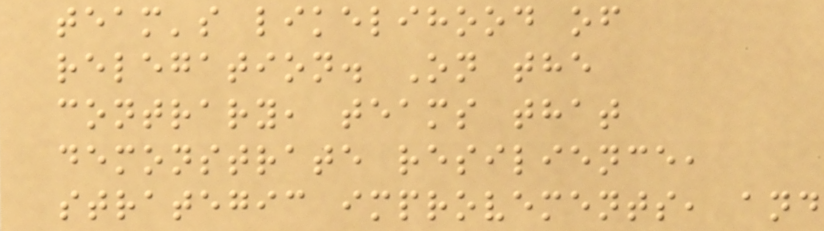team's likelihood of
relegation. On the
contrary, teams that
demonstrate resilience,
strategic improvements, and
